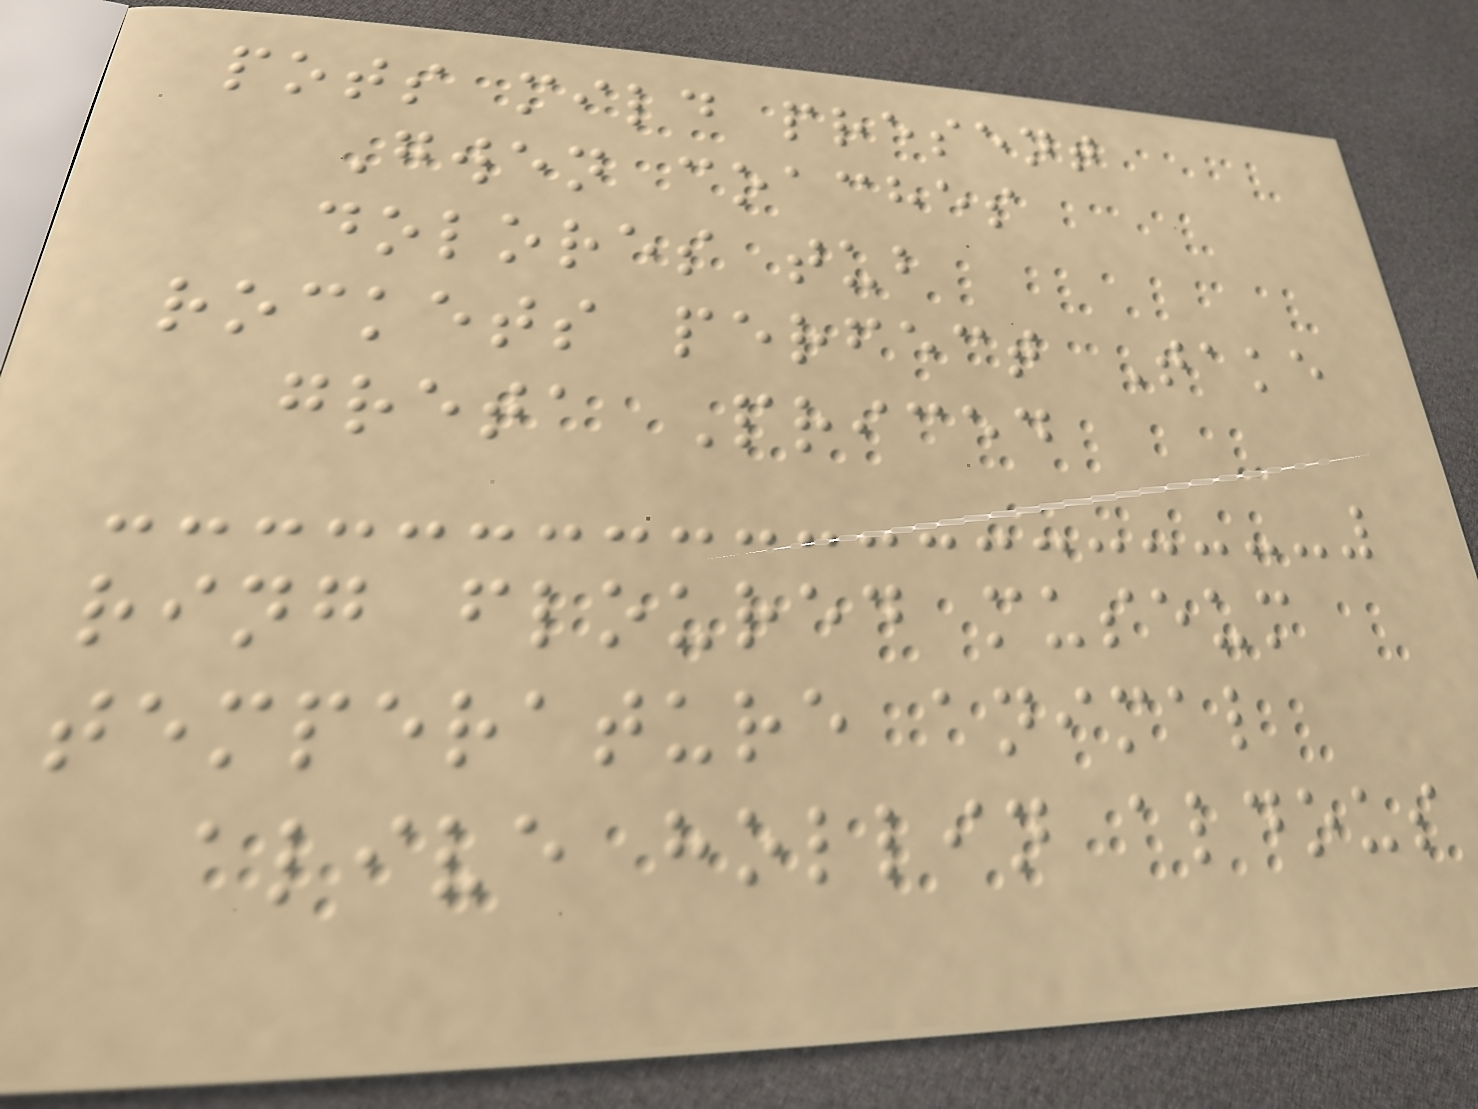pots mild present
Gwen coaches
dolores tub
rockets perfect Take
greta Priced
ring floured museum
temperature animal
alive hollin aldous
